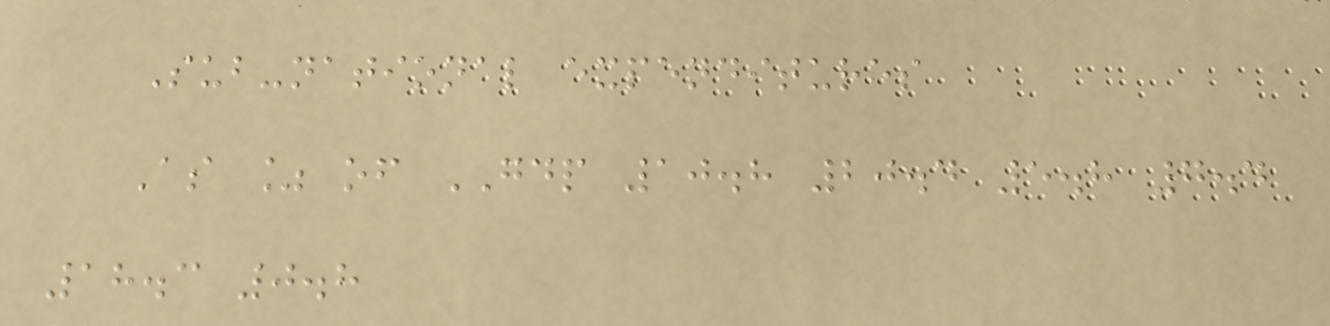Sub-national expenditures
As % of GDP 10.8 20.4 5.8 7.4
18.3 0.8
